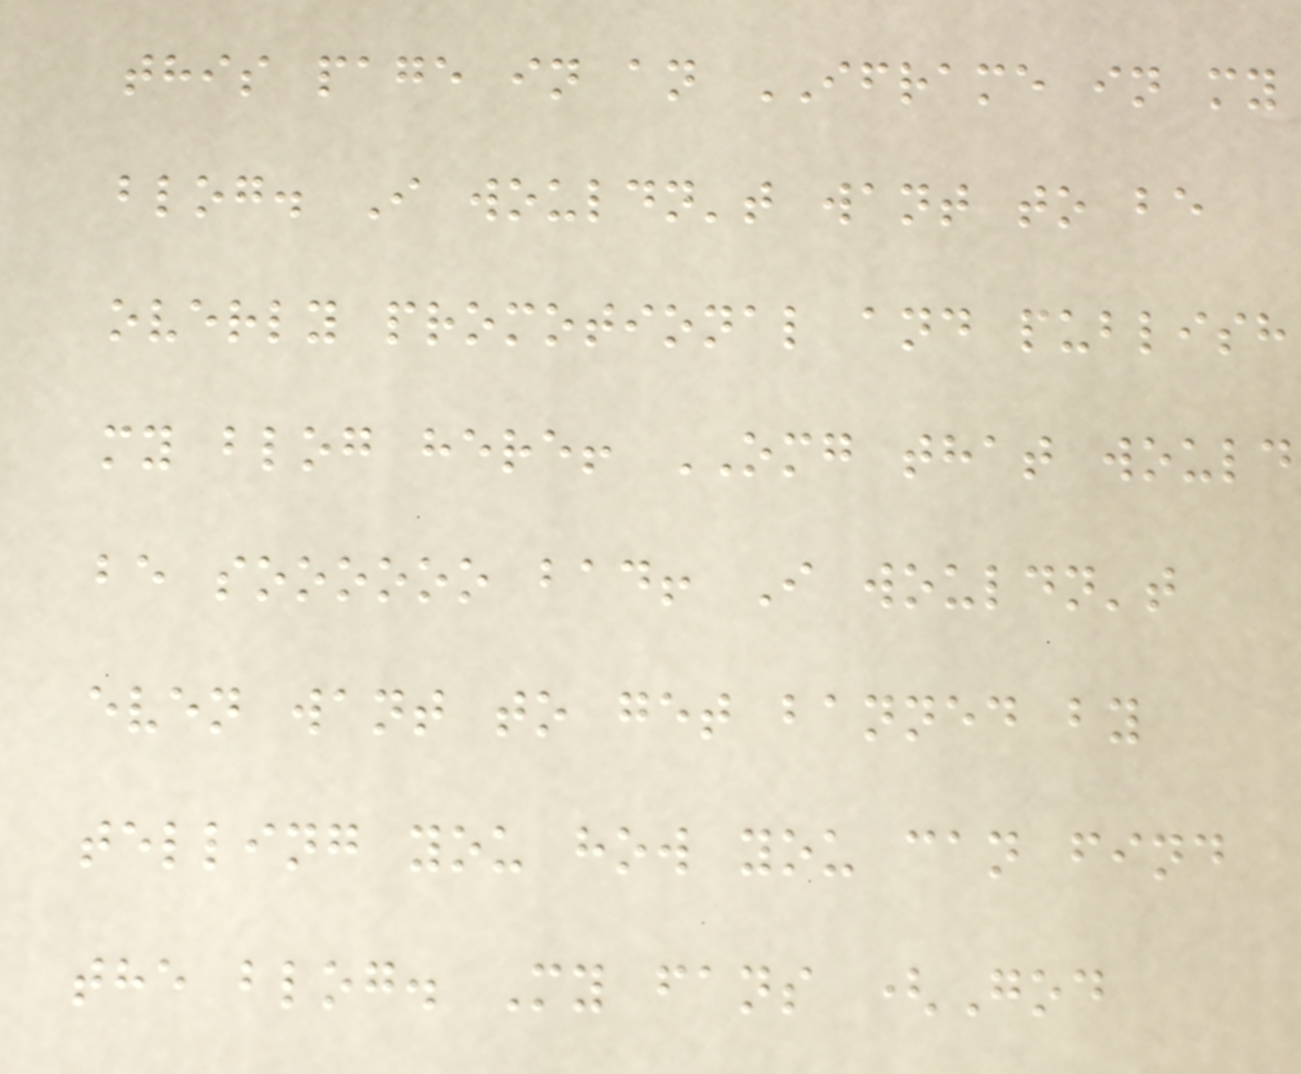this page in an IFRAME in my
blog. I wouldn't want to be
overly promotional and publish
my blog here! OMG that would
be soooooo bad! I wouldn't
even want to get banned by
telling you how you can find
the blog. My fans (God
